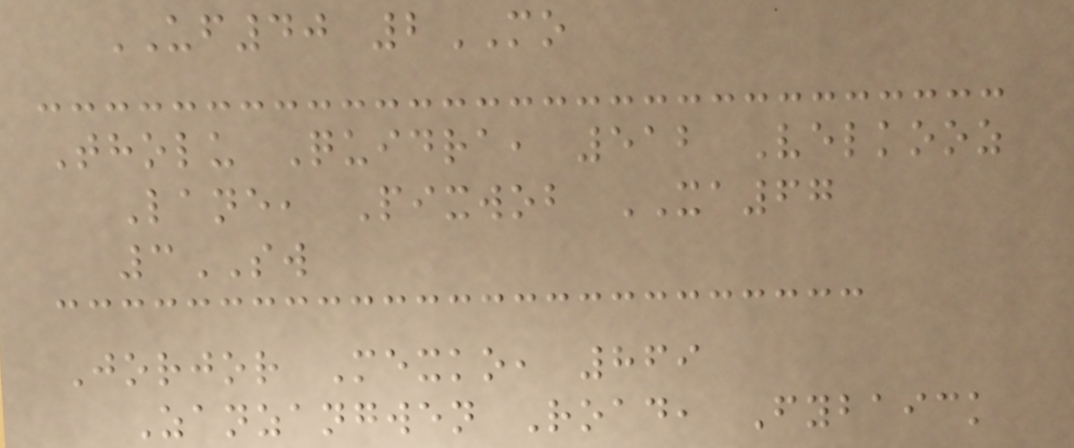UF40 2MO
Tholu Quidra, 512 Velkooz
Lane, Pixwob XA67
3SW
Jorjor Mexko, 869
Zanzangwen Road, Fybaick
